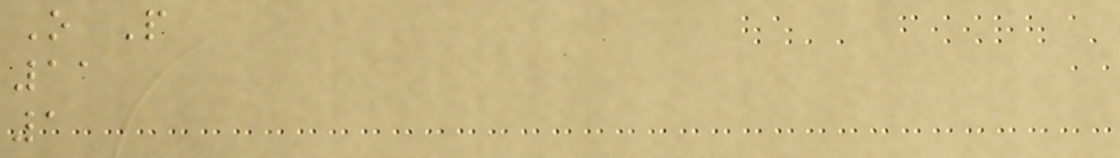O P
11
1
